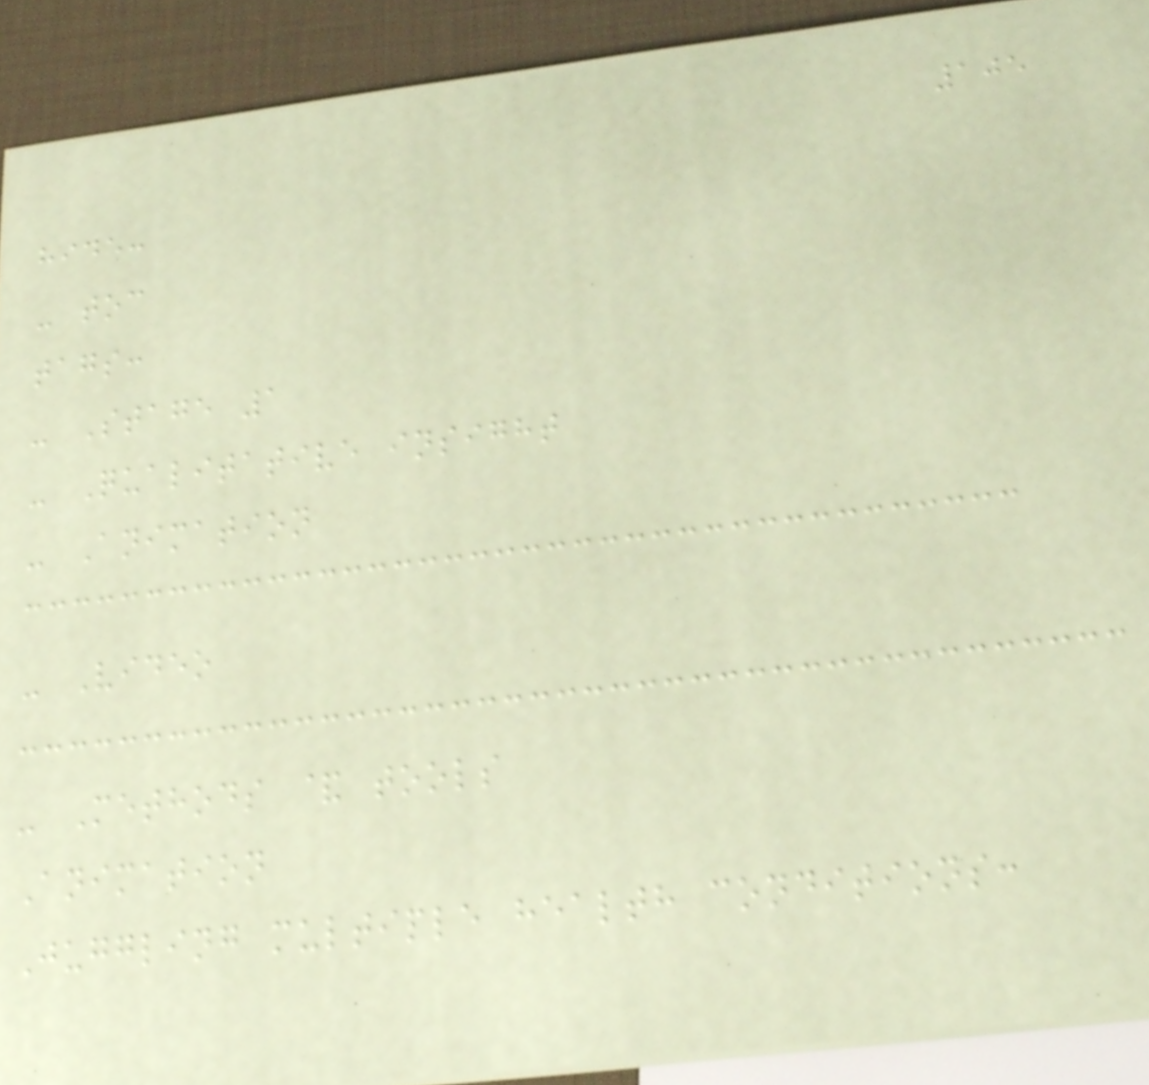105
hide:
- toc
tags:
- Stage 1
- Qualitative insight
- Animation
- Video
- Methods & tools
Animation
Juggling multiple health conditions:
